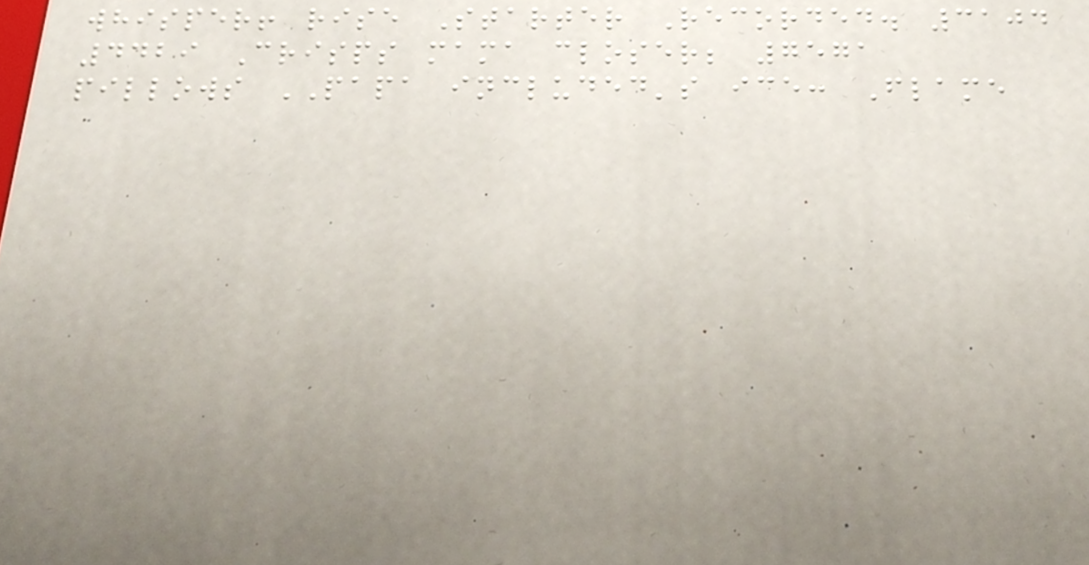whisper! rise Starter Recorded. 3104
4429 Crisps mama closer; 7571
pillows PAPA included's ice: Flame
